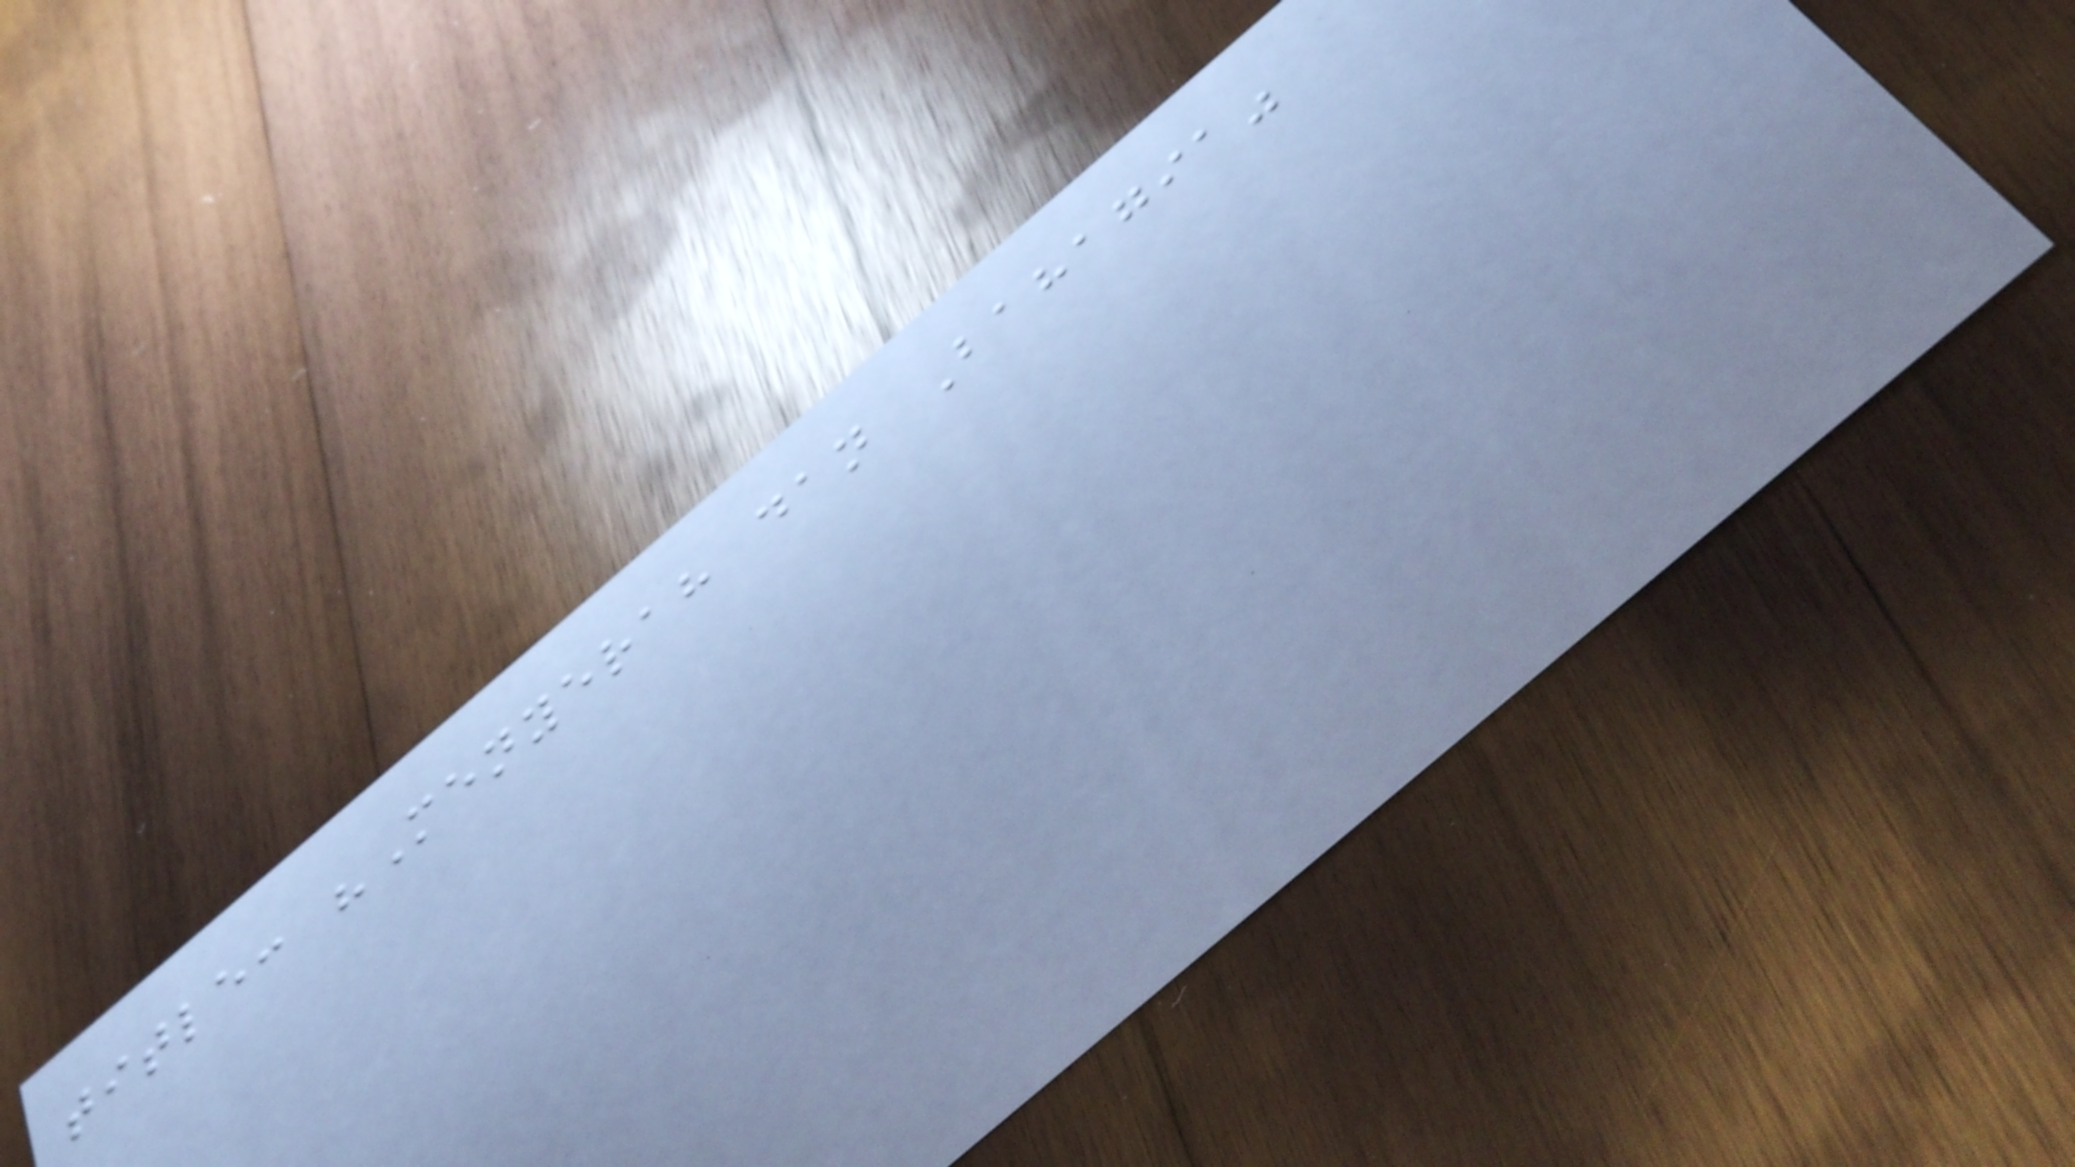title: "Menyerah dan Bahagia"
